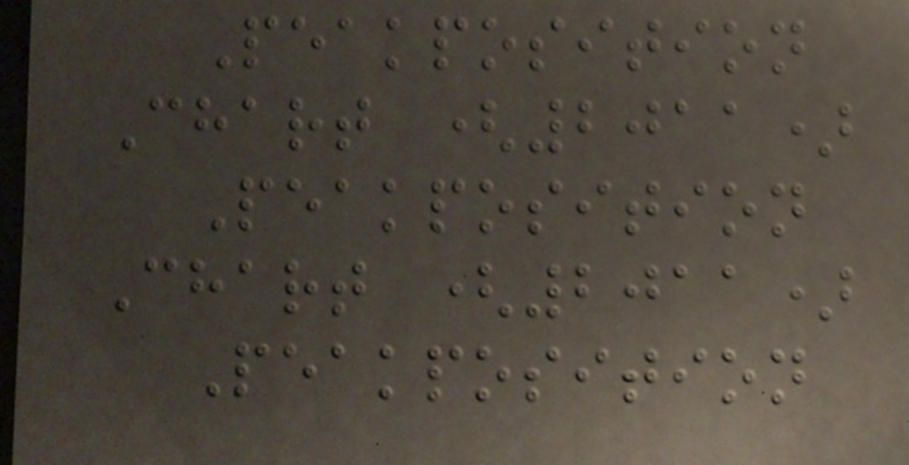Peakposition
Chart (2011)
Peakposition
Chart (2011)
Peakposition
